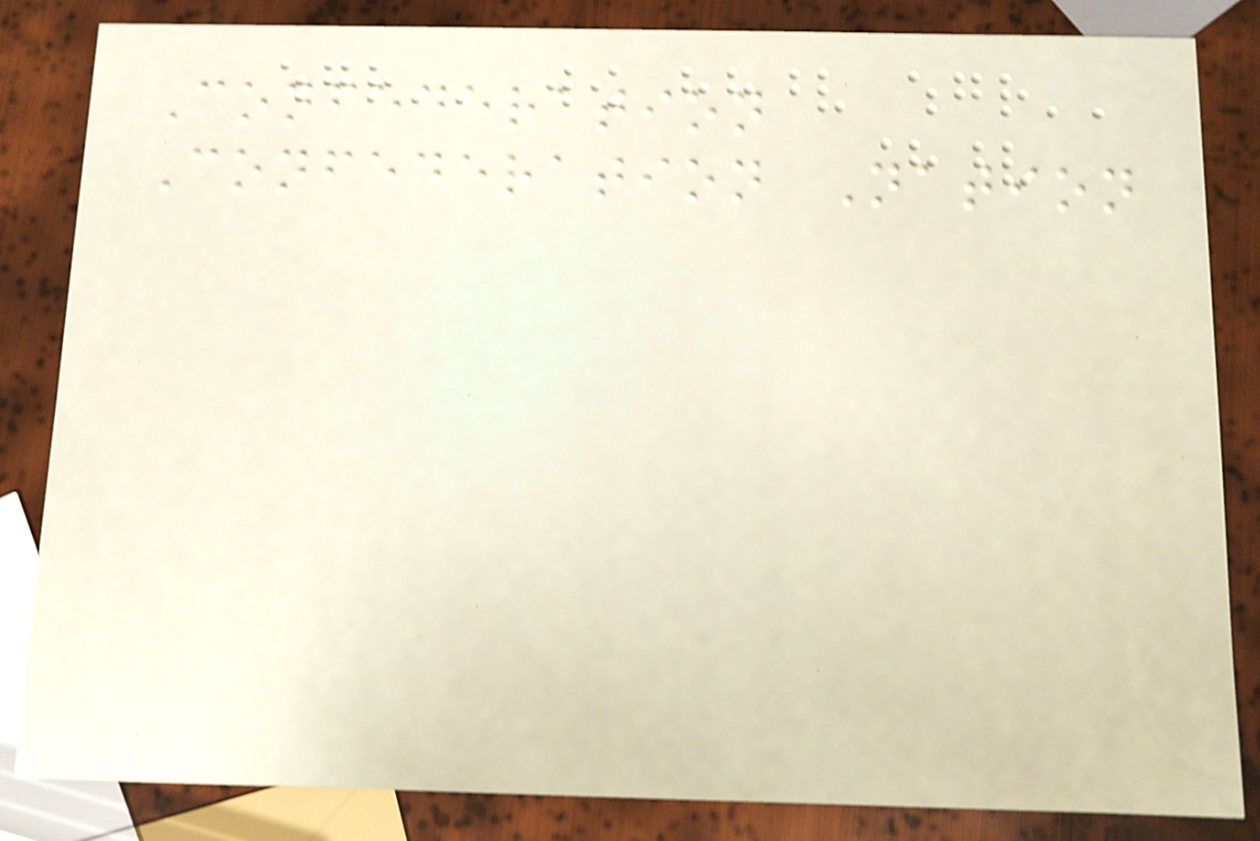Confederation
Confederation Nation
